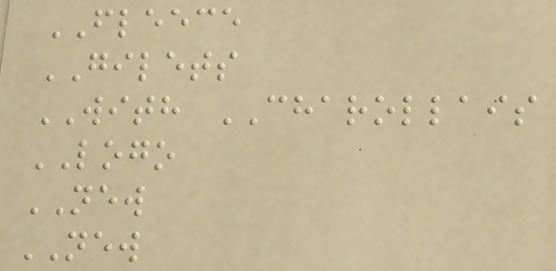FLEECE
GILETS
WITH CHAROLLAIS
LOGO
NEW
NEW
